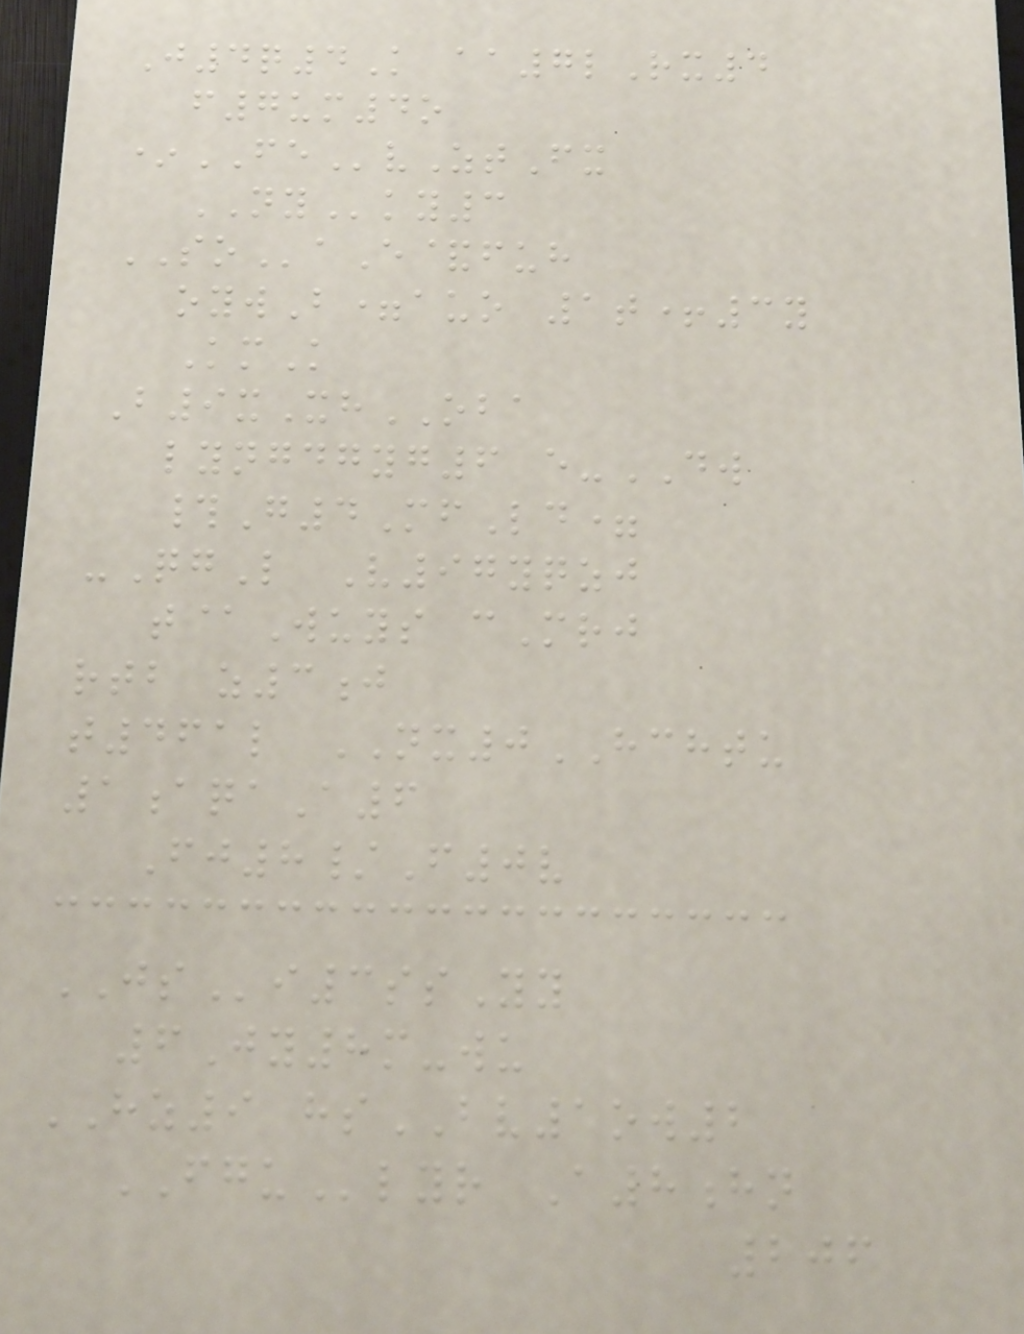J4q4K aa7lRx4
f7um4o
*FEvZtFx
NYky3
SOaE&fuh
oywB=auo 1t+3y
KmK
B9xXhOBA
lyngdgyg6 e-DW
#G4MfLd=
-QgL V97yqzj
t@Wuys cMrj
rtb z3j
t461l NX0HCHTU
1aqaA6
Fj8/F0v
JSi3ssYy
6Jy8m-wu
HZ9 hsBV1ow2
FGUlyr A8hn
206
